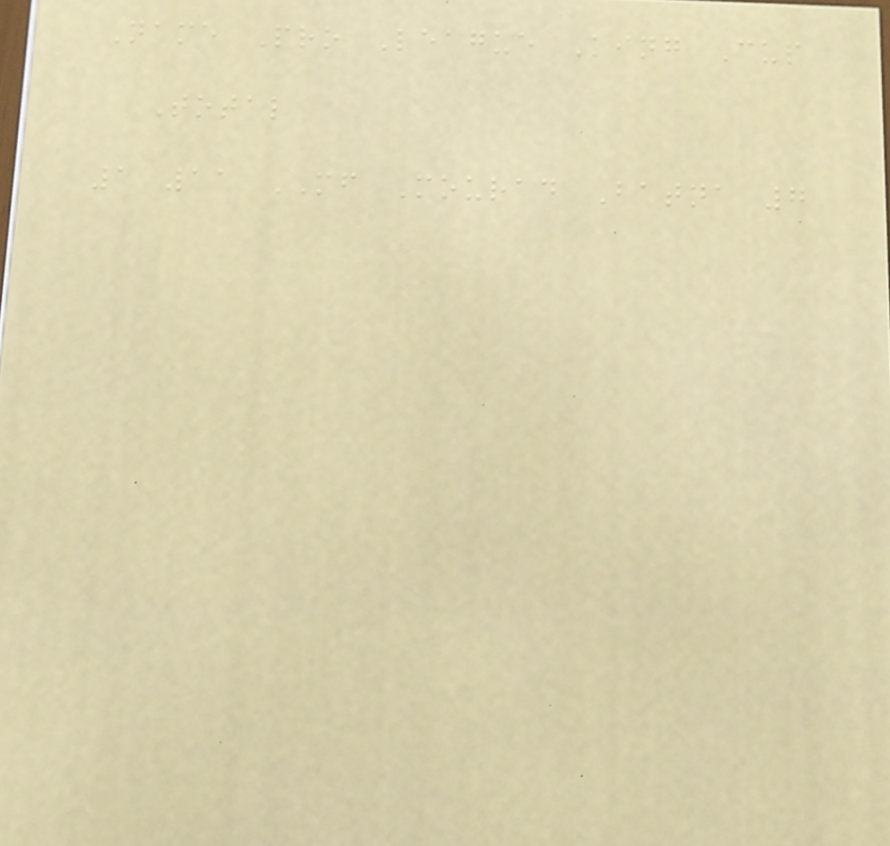Name Pro League King Cup
Total
1 11 MF Mourad Batna 7
